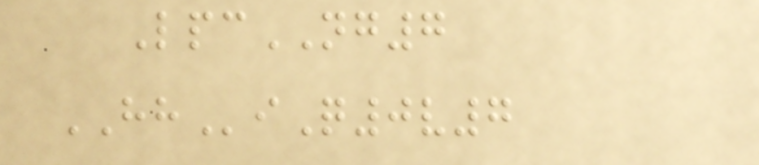LpcNG7
HHiQ0v7
